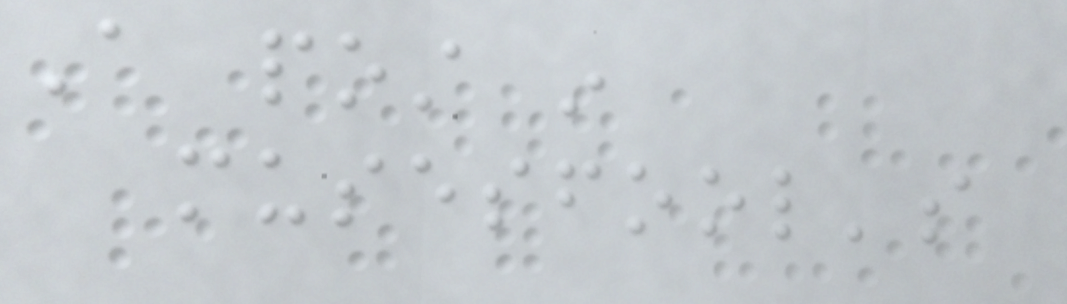A post in
musesfool's
